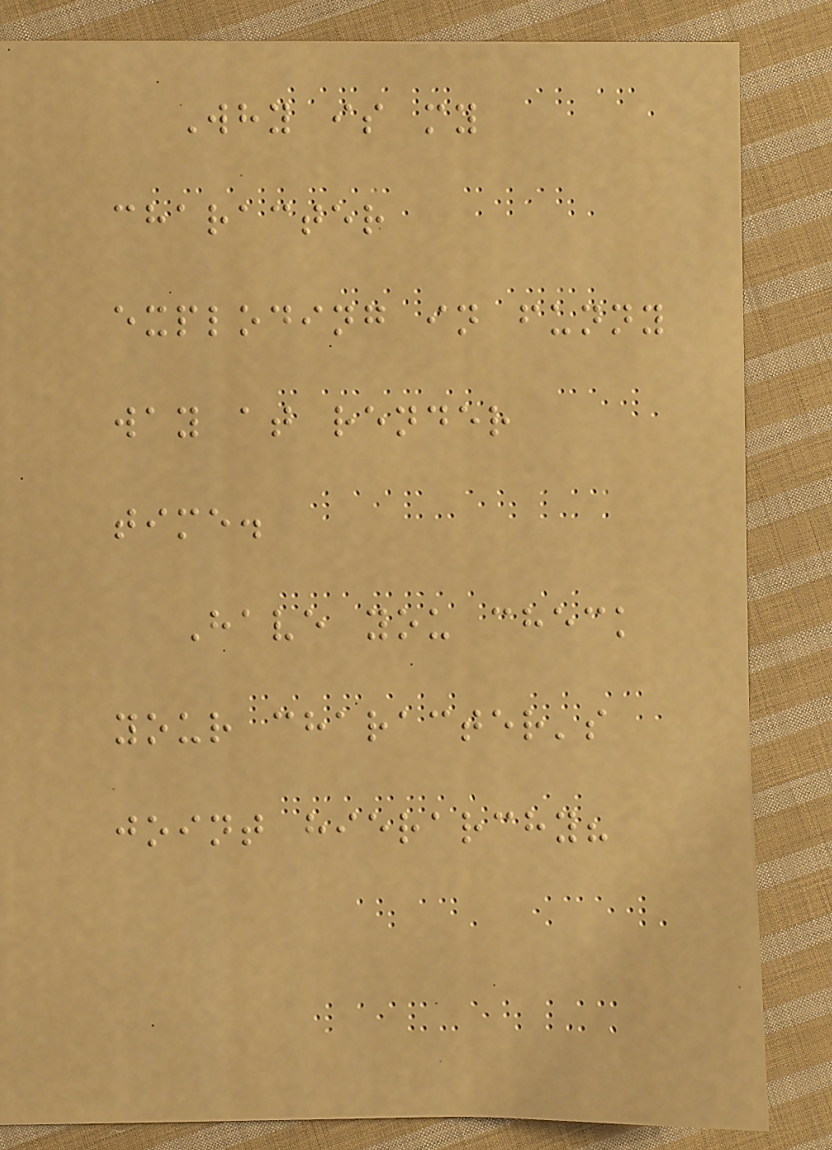Why is my
character
exploding in funny
way at render
time.
Have you check
your character's
joint hierarchy?
